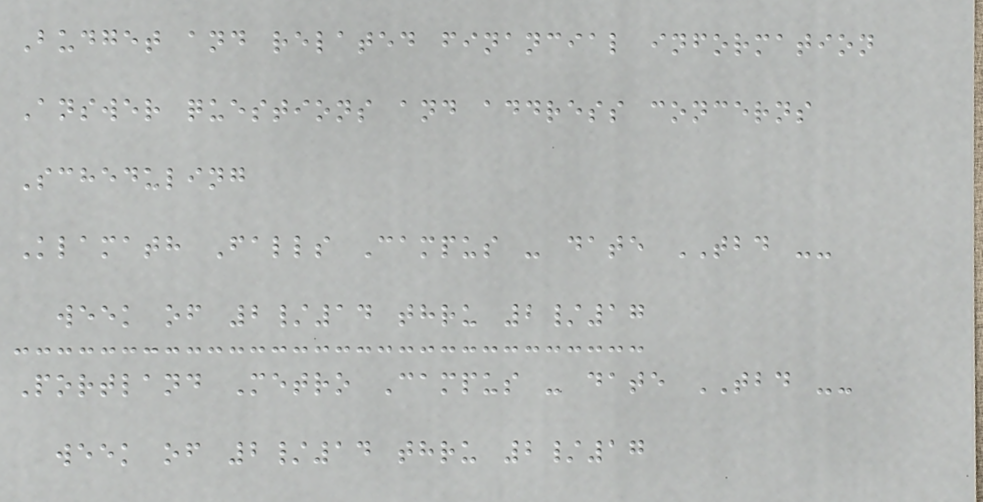Budget and related financial information
Answer questions and address concerns
Scheduling
Klamath Falls Campus - date TBD --
week of 2/14 thru 2/17
Portland Metro Campus - date TBD --
week of 2/14 thru 2/17
